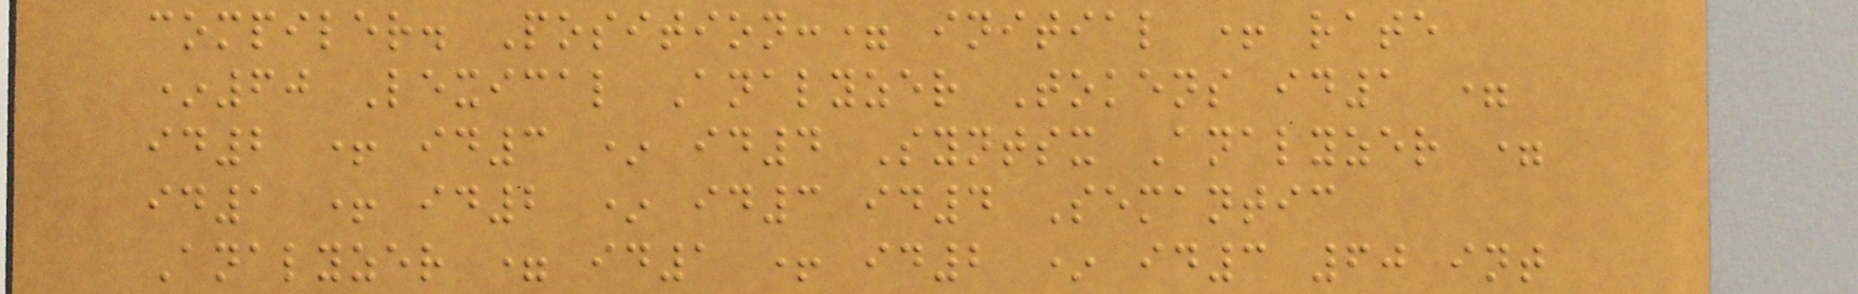compiler. Position:= initial + rate
*60 Lexical Analyzer Tokens id1 =
id2 + id3 * id4 Syntsx Analyzer =
id1 + id2 * id3 id4 Semantic
Analyzer = id1 + id2 * id3 60 int
